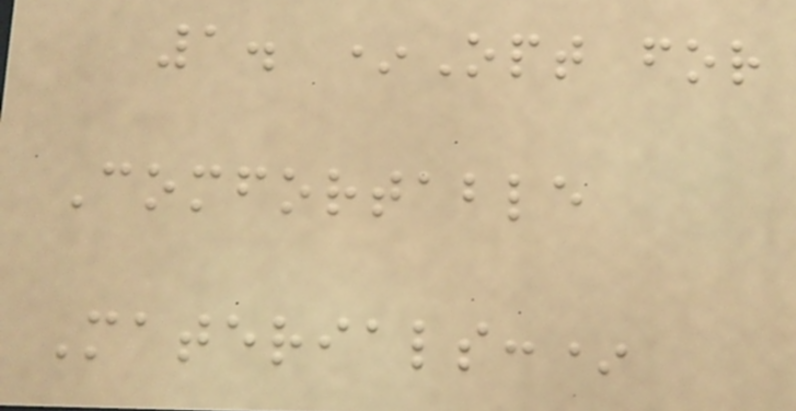1. *Opt for
Comfortable
Materials:*
